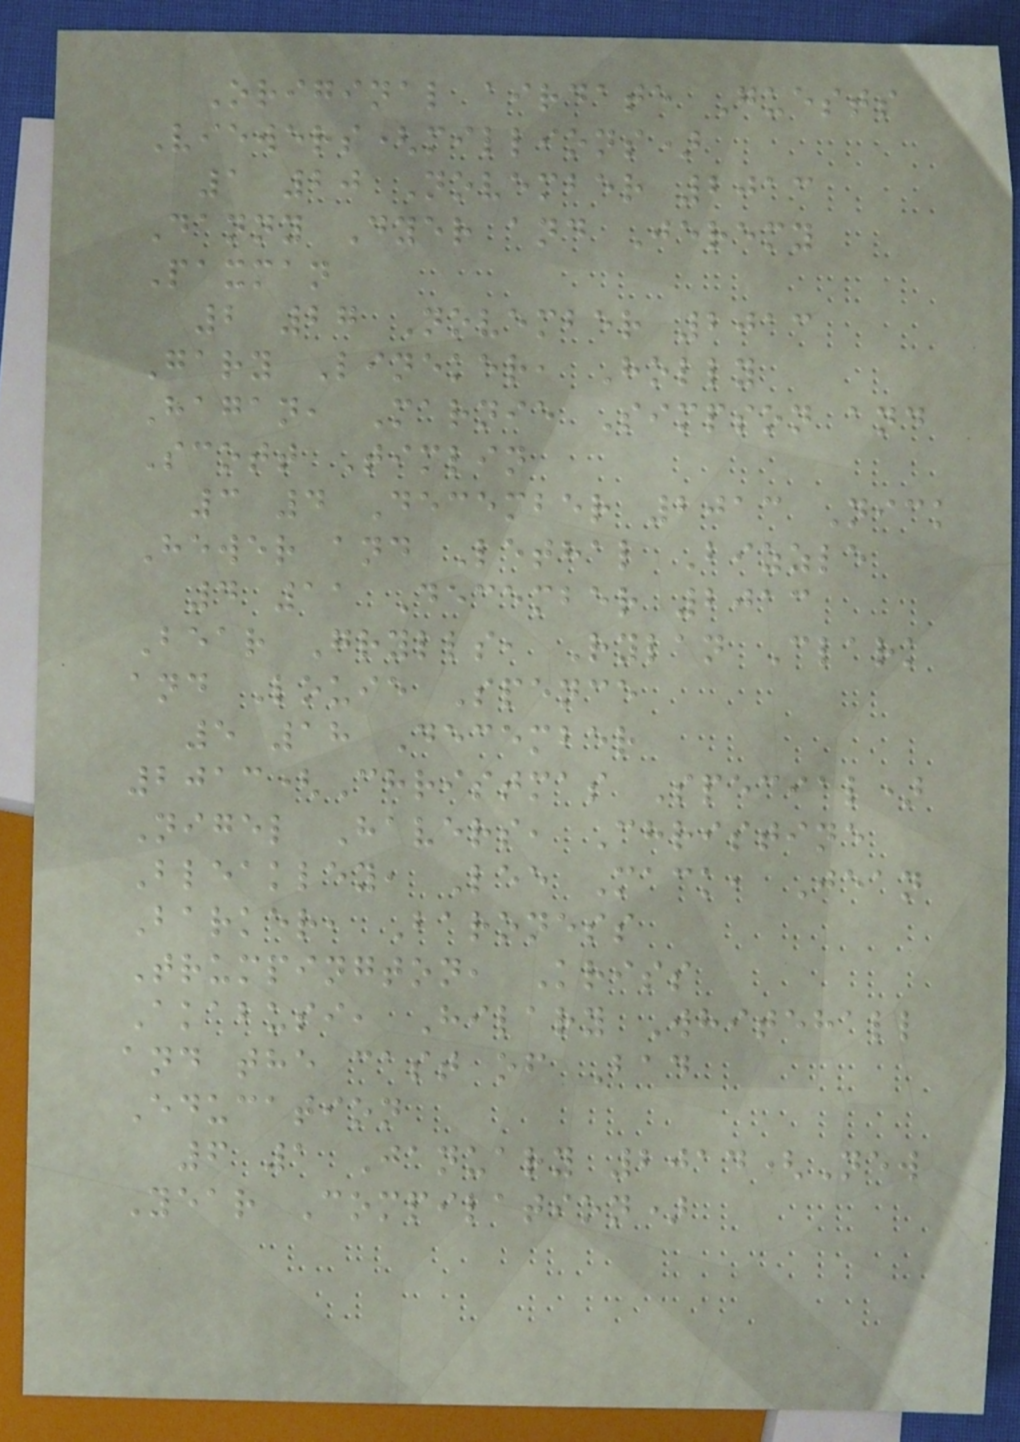Original airdate Guests
Viewers(millions)
1 20 November 2013
Danny Dyer and Jeremy
Paxman
2 27 November 2013
Gary Lineker, Holly
Hagan, Marnie Simpson and
Scott Timlin
3 4 December 2013 Nick
Hewer and Lethal Bizzle
4 11 December 2013
Bear Grylls, Rylan Clark
and Louie Spence
5 18 December
2013(Christmas Special)
Nigel Havers, Christine
Bleakley, Lee Mack, Jean
Barker, Baroness
Trumpington, Kriss
Akabusi, Hilary Whitehall
and the cast of Bad
Education
6 1 January 2014(New
Year Compilation)
